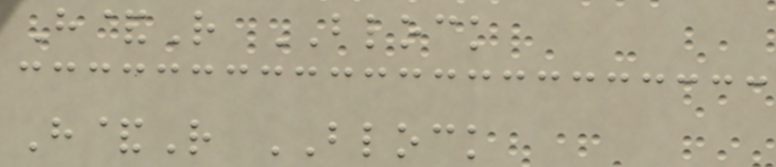H&R BLOCK
H&R BLOCK
